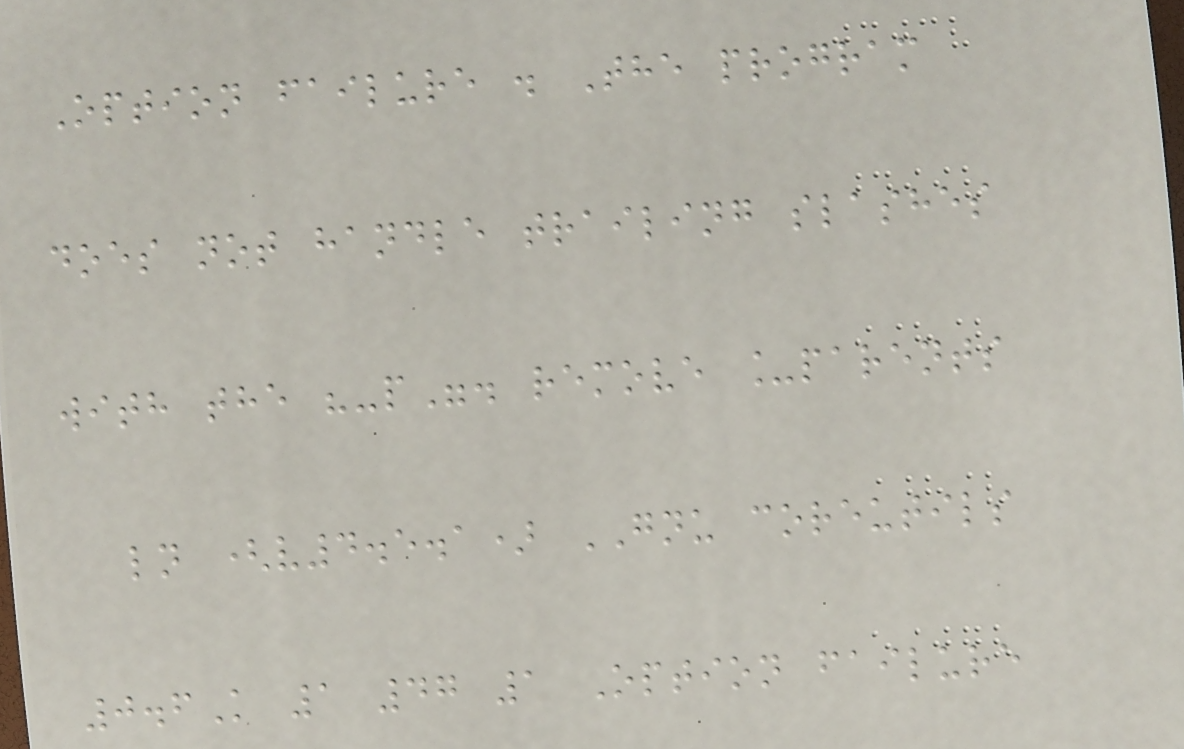Option failure . The program
does not handle trailing slashes
with the "-p". remove _parents
ln (v4.5.1) GNU coreutils
0.6K 1 47 1 Option failure
